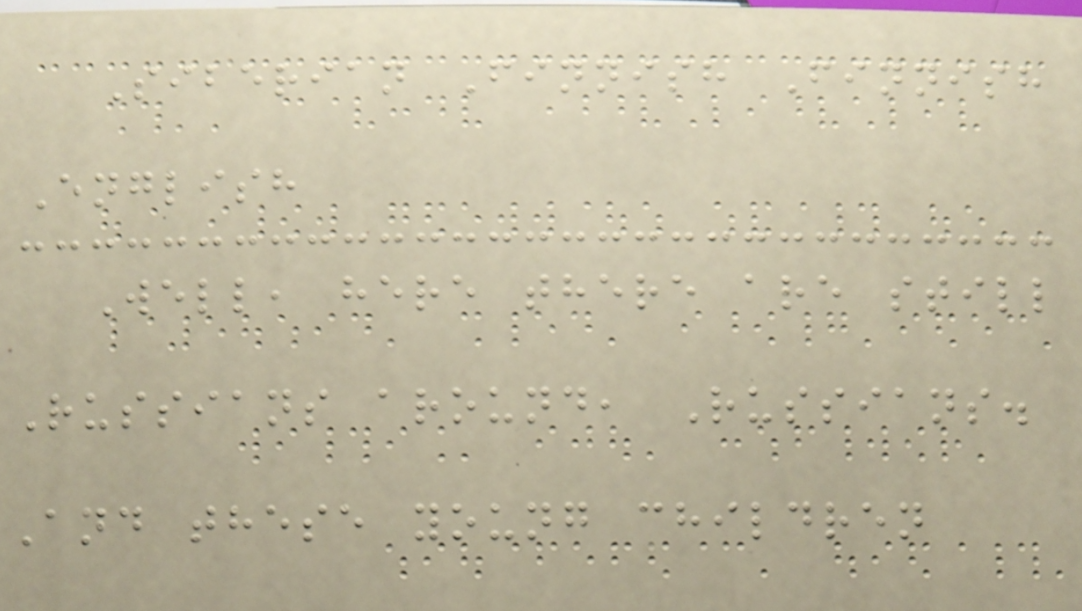Siberian Finnish Finnish
English
Well, here there are still
Russians around, Russians.
And these young children
